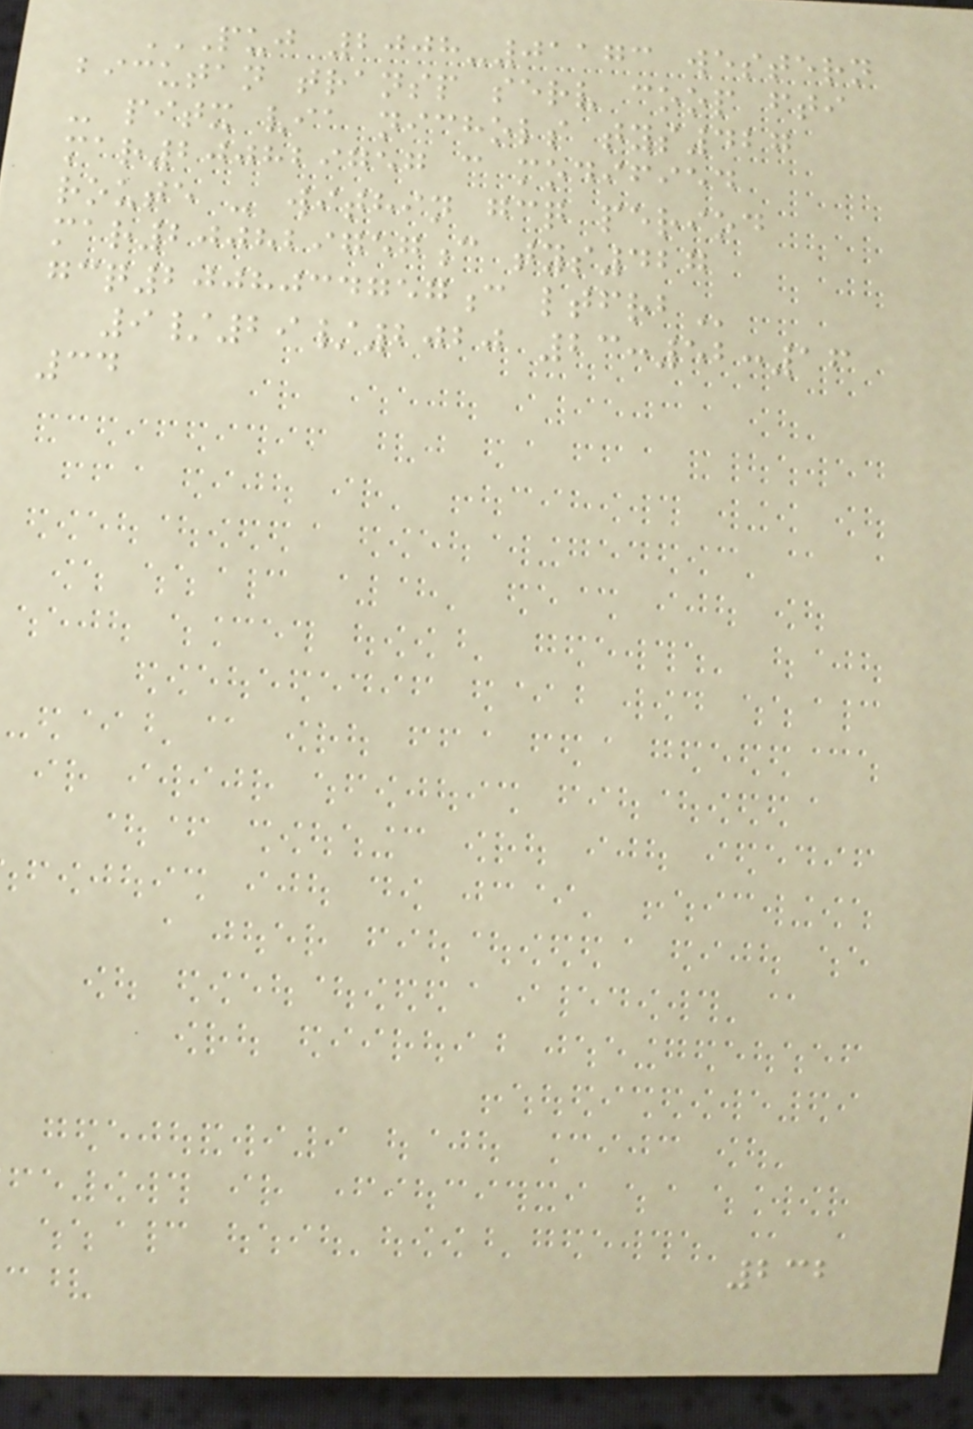PUJ 2008-01173 WESTERN
BICUTAN TRANSP SERV COOP FTI
- PITX VIA NICHOLS TYS427
MAR200829757 C MODIFIED
ROUTE - WITHIN GCQ PERIOD
MAR200829757C TYS427
GCQ2008034757C LTFRB
9/29/2020 23:52:16
34
232
